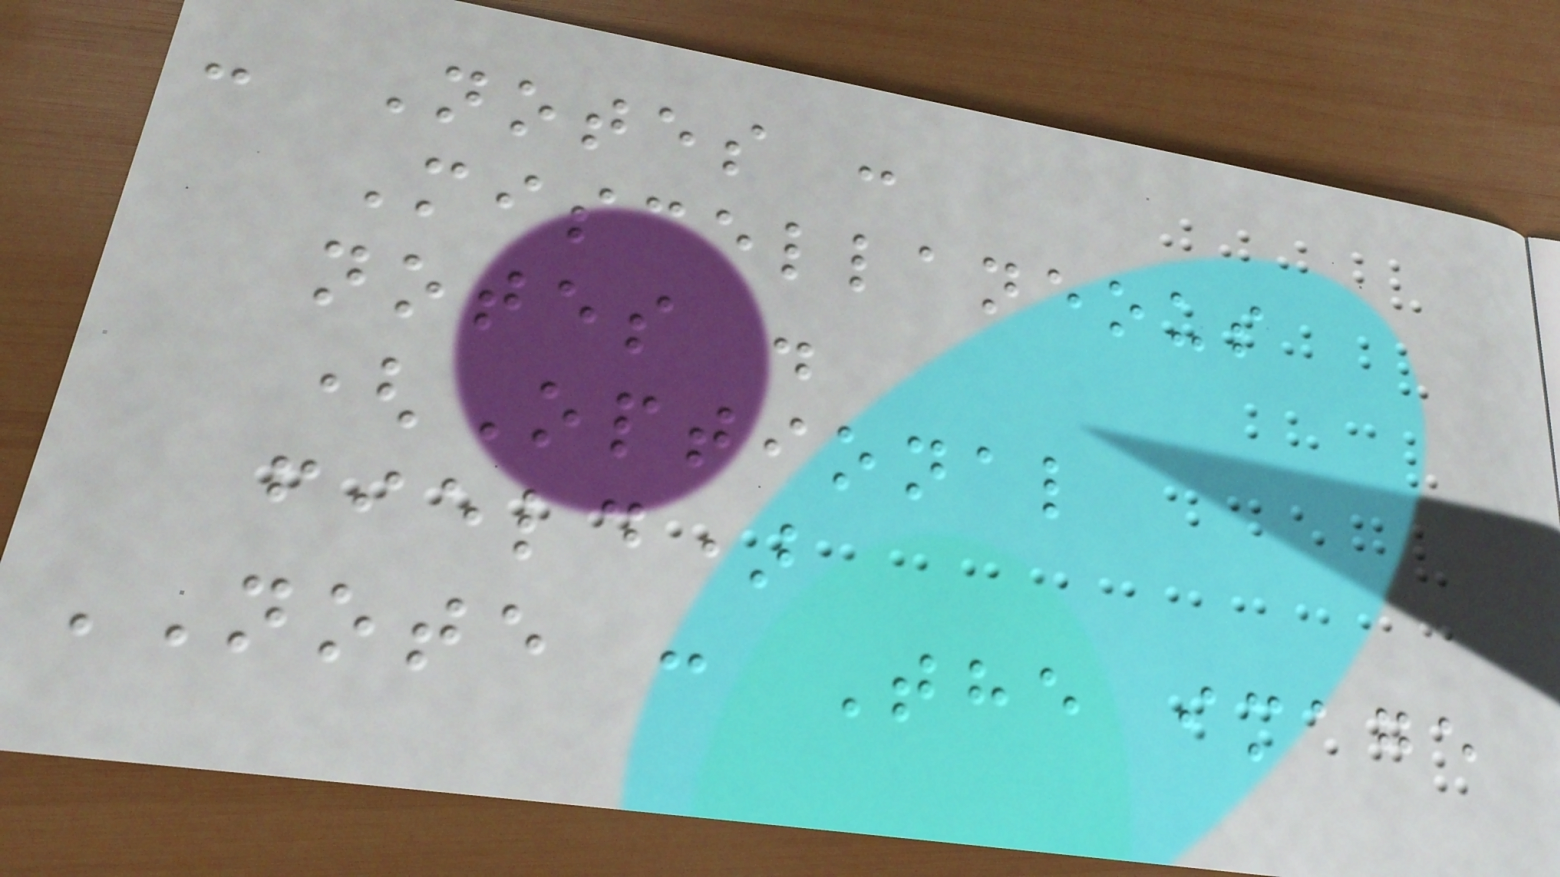- Notes :
Miscellaneous
notes .
(Optional
field)
NOTE : The image
